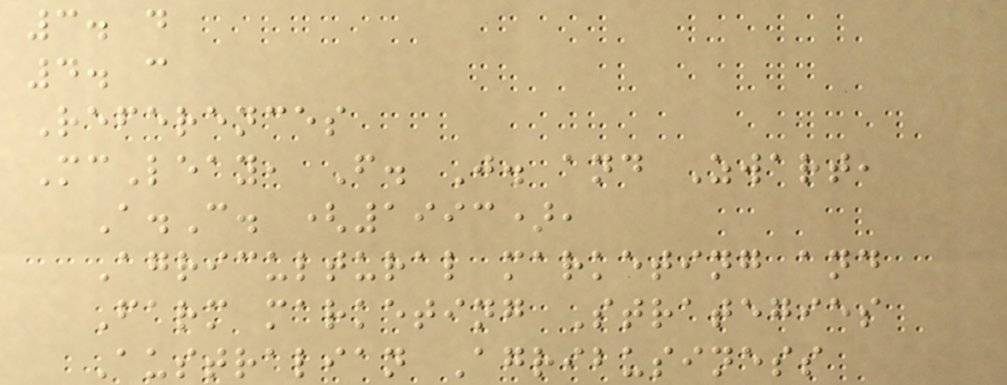3. d
4. c
References
McLeay, F. J. and Zwart,
A.C. (1993),
Agricultural marketing and
Farm marketing Strategies
Australian Agribusiness
